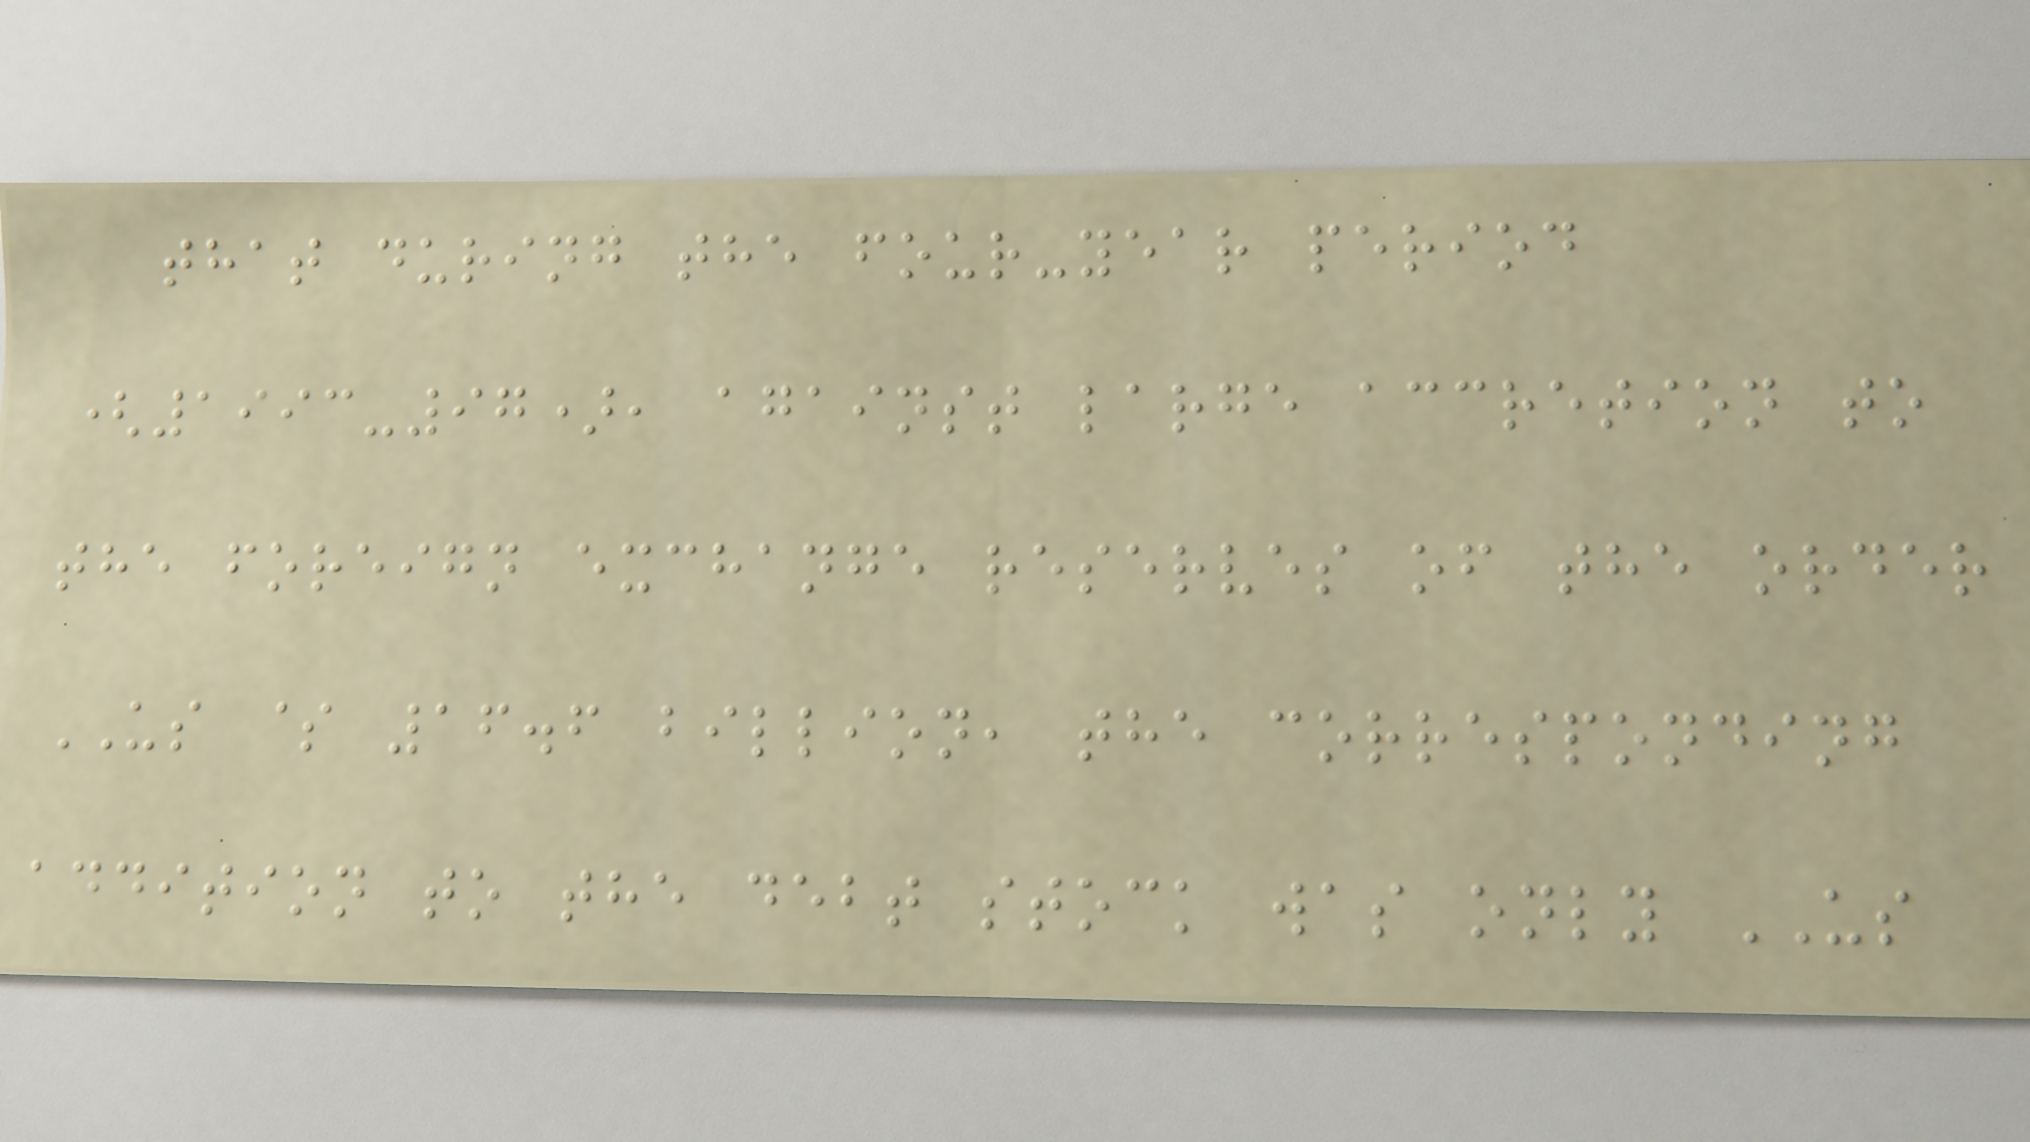that during the four-year period
(1993-97), against large accretion to
the foreign exchange reserves of the order
US $ 16.6 billion, the corresponding
addition to the debt stock was only US
